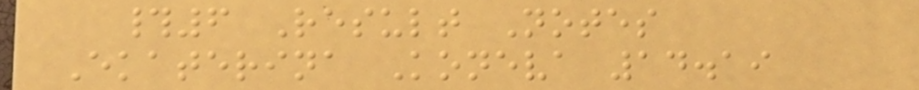#6 Result Notes
Ekaterina Koneva 14.19
